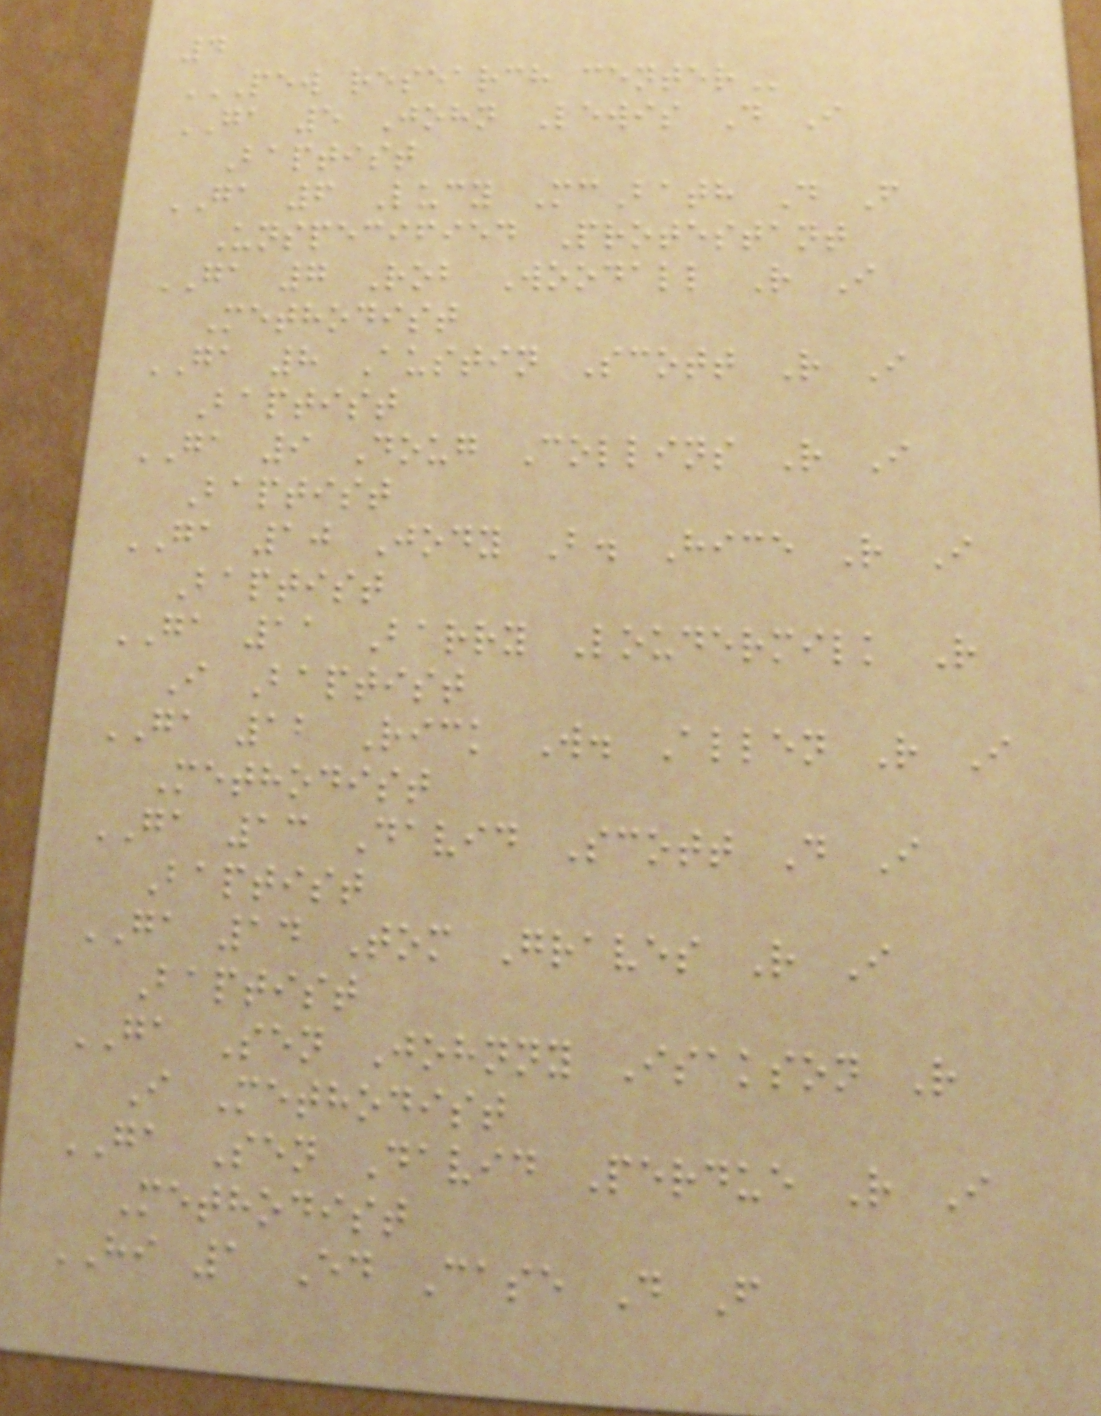4
PEW RESEARCH CENTER
GA 5 John Lewis D I
Baptist
GA 6 Lucy McBath D F
Unspecified Protestant
GA 7 Rob Woodall R I
Methodist
GA 8 Austin Scott R I
Baptist
GA 9 Doug Collins R I
Baptist
GA 10 Jody B. Hice R I
Baptist
GA 11 Barry Loudermilk R
I Baptist
GA 12 Rick W. Allen R I
Methodist
GA 13 David Scott D I
Baptist
GA 14 Tom Graves R I
Baptist
GA Sen Johnny Isakson R
I Methodist
GA Sen David Perdue R I
Methodist
HI 1 Ed Case D F
